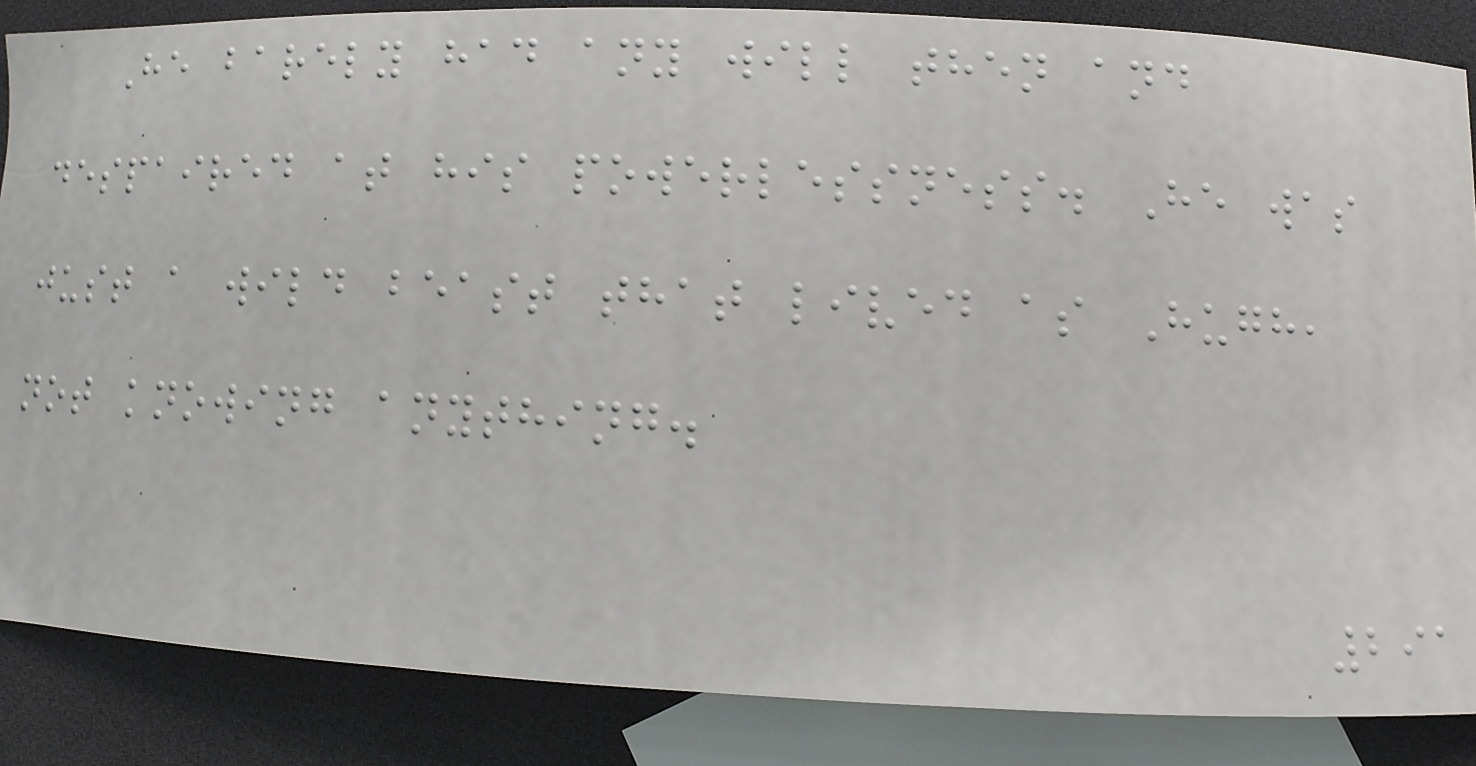He barely had any will then and
despaired at his powerlessness. He was
just a wild beast that lived as Hugh,
not knowing anything.
291
